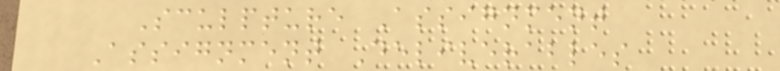Sculpture Assignment
Assignment Deliverables
